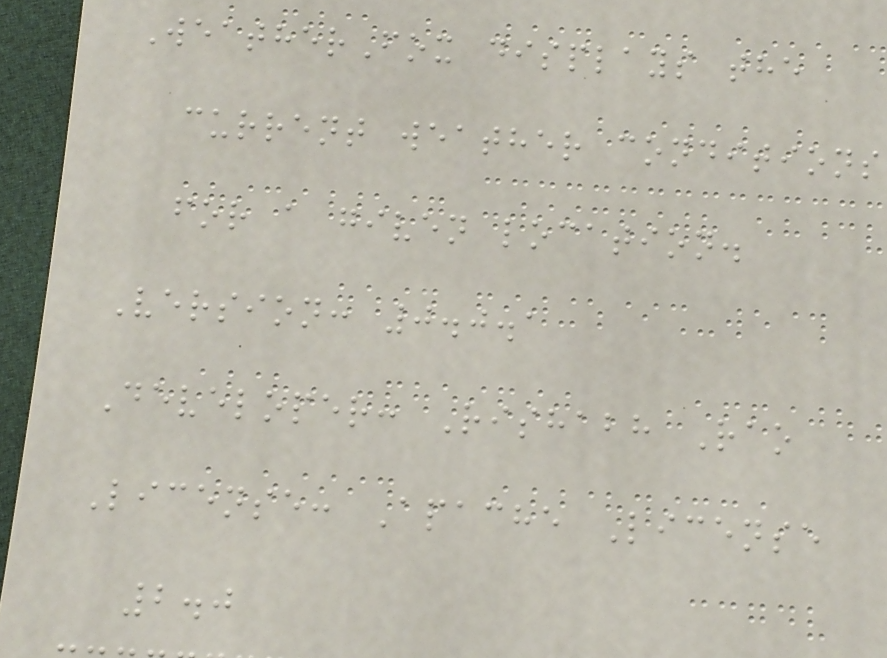WeatherFox displays the
current weather conditions
for a given location.
Version: 0.0.1
Developer: Rishabh Rao
License: Apache License
2.0
